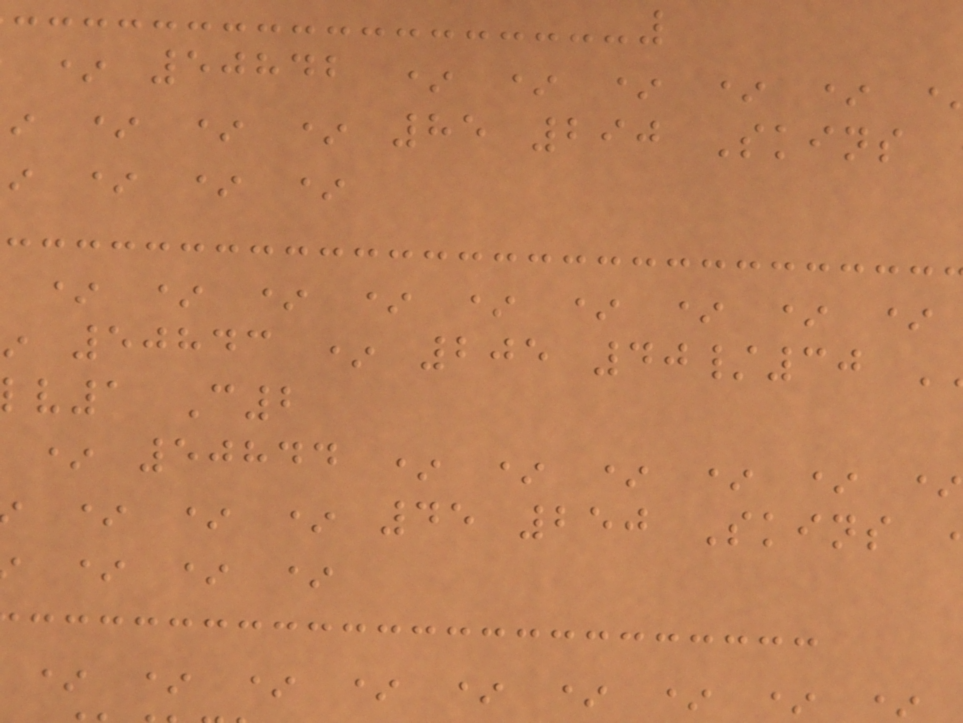* 50842 * * * * *
* * * 85 290 Skins
* * *
* * * * * * * * *
50843 * 205 40/30
lv1 C2
* 50844 * * * * * *
* * * 45 250 Skins
* * *
* * * * * * * * *
